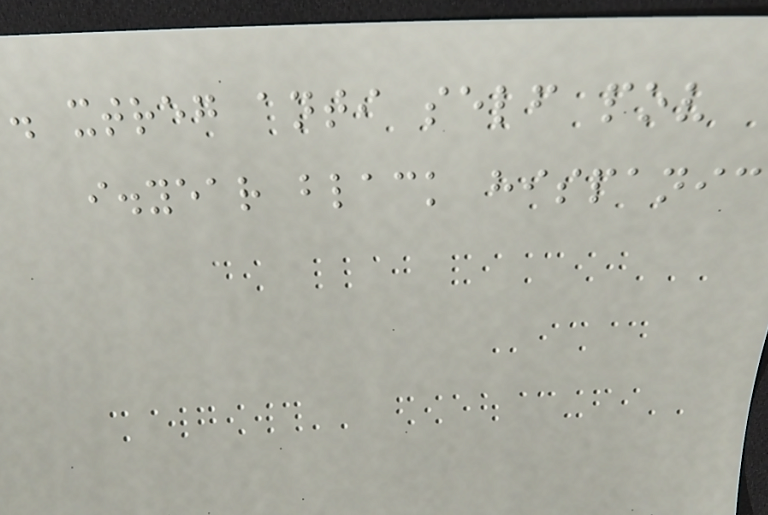. xtreg anti self pov
i.year black hispanic
